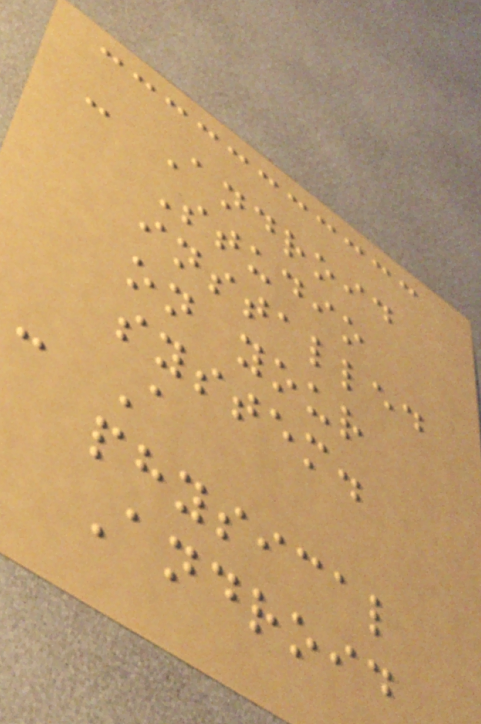- Android
Studio
installed
on your
system.
- A
physical
Android
